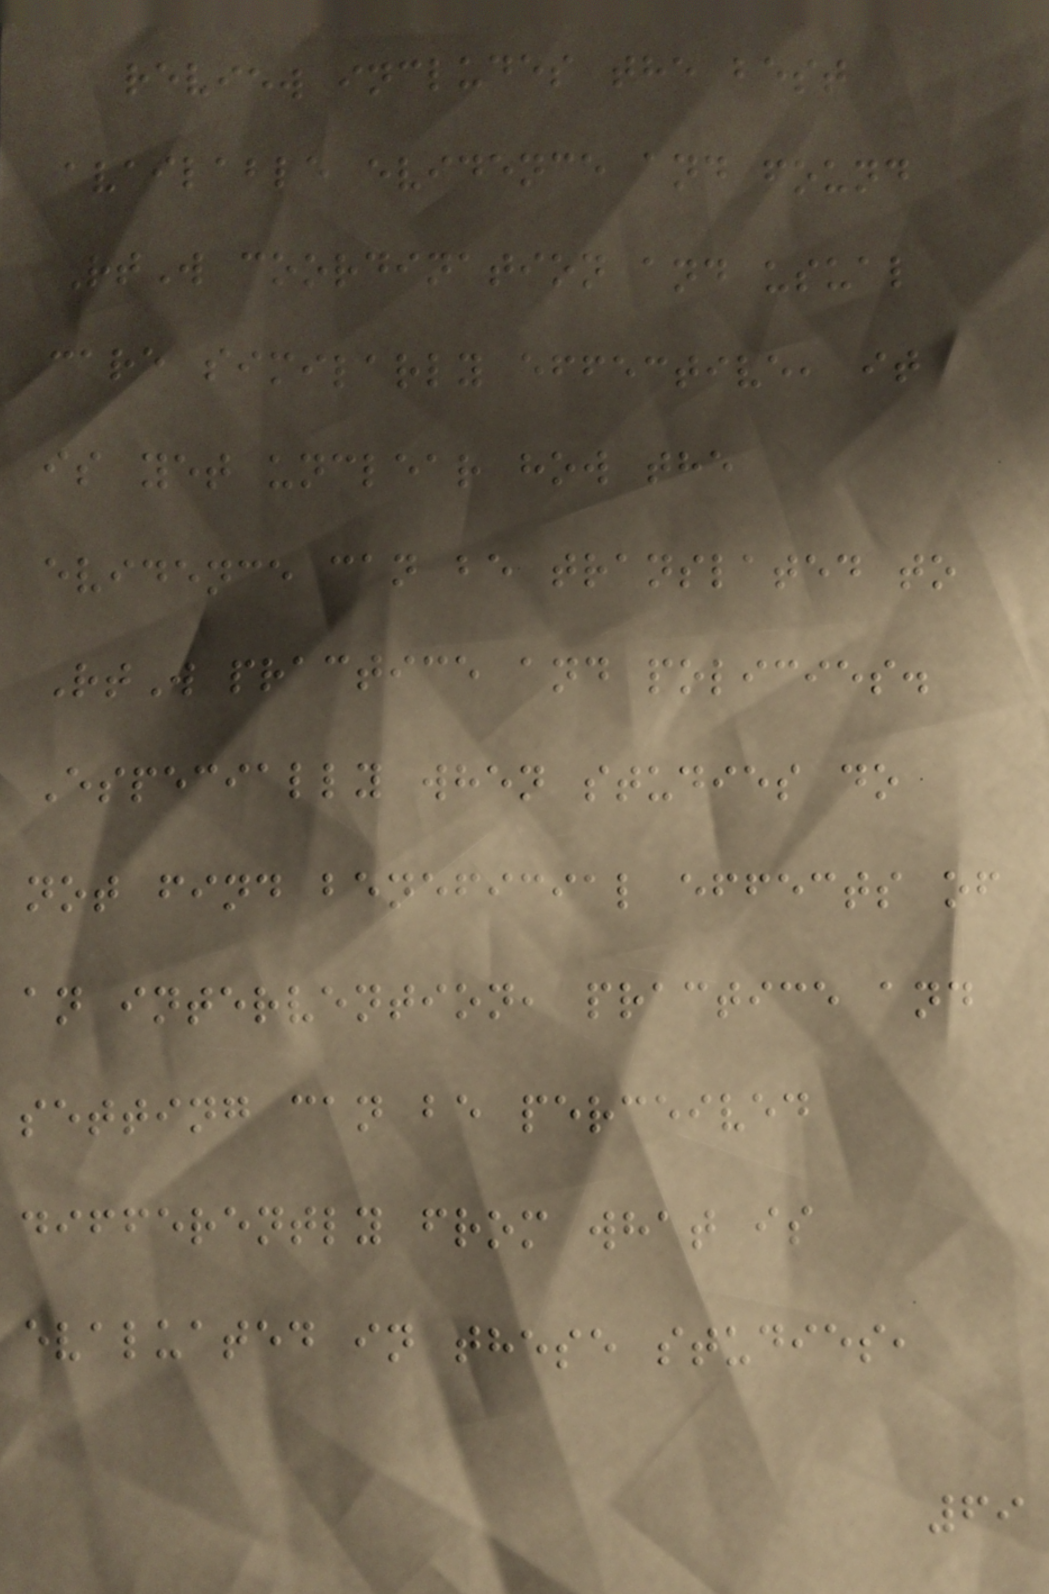review includes the best
available evidence and found
RtW coordination and usual
care similarly effective, it
is yet unclear how the
evidence can be translated to
RtW practice and policies.
Especially when studies do
not find beneficial effects of
an intervention, practice and
setting can be perceived
differently from what is
evaluated in these studies,
69
